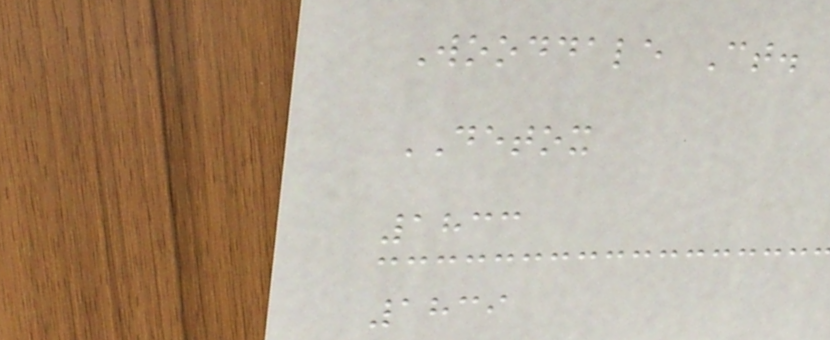Wooddale Ct.
DETOX
1833
1839
